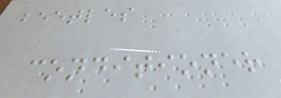beetles
conditioner
